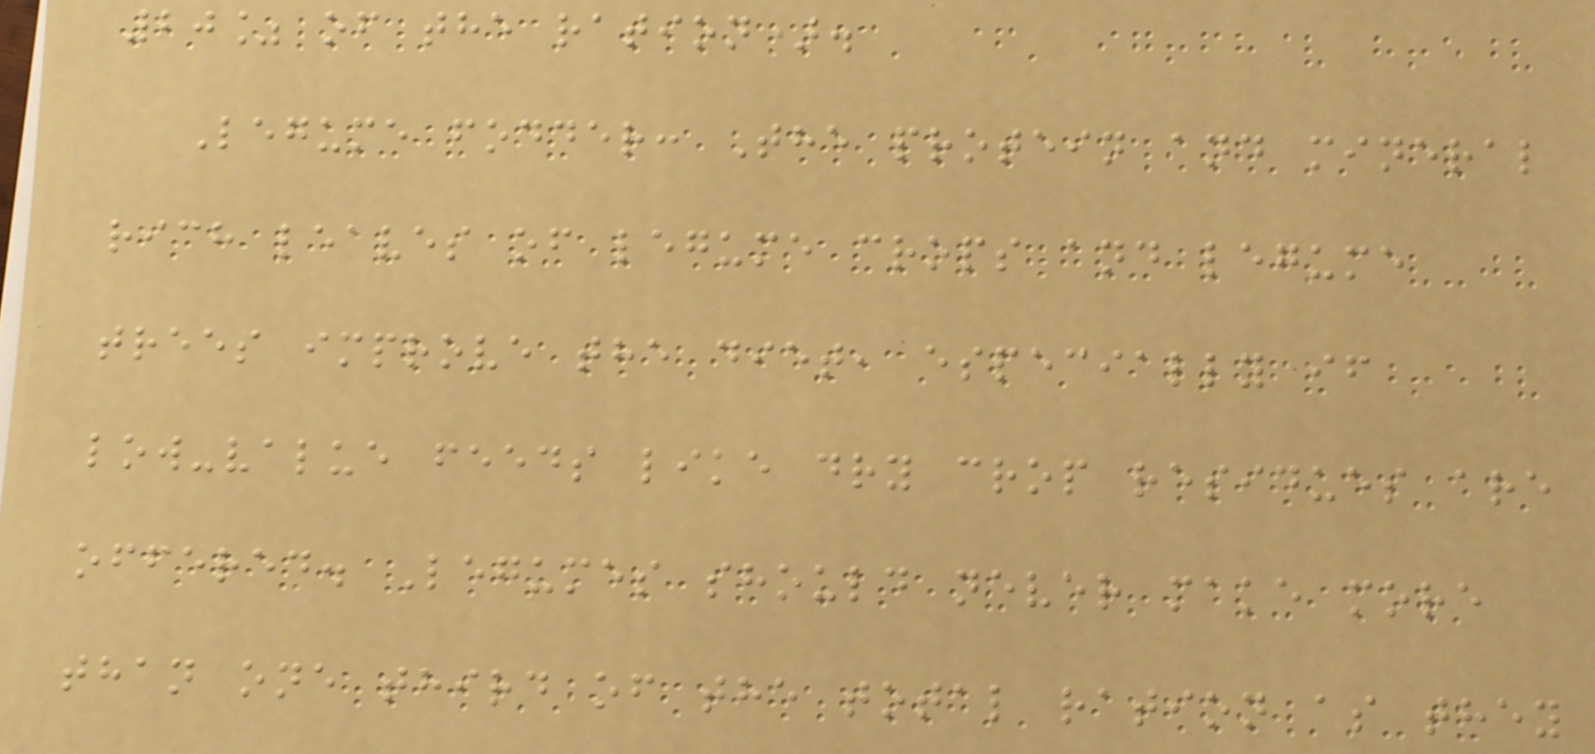20% of the ration).
Legume fodder: The protein and mineral
rich leaves of legume crops and legume
trees improve the diet, especially if
low-value feeds like dry crop residues are
offered. Legumes should never make more
than one third of the total ration as they
